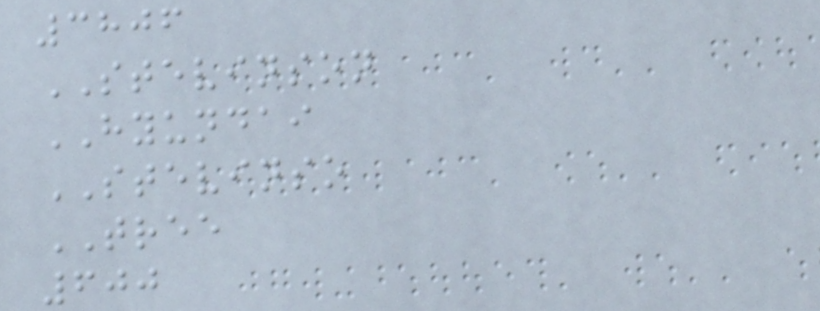3806
STEVINSON
HYUNDAI
STEVINSO
TREE
600
